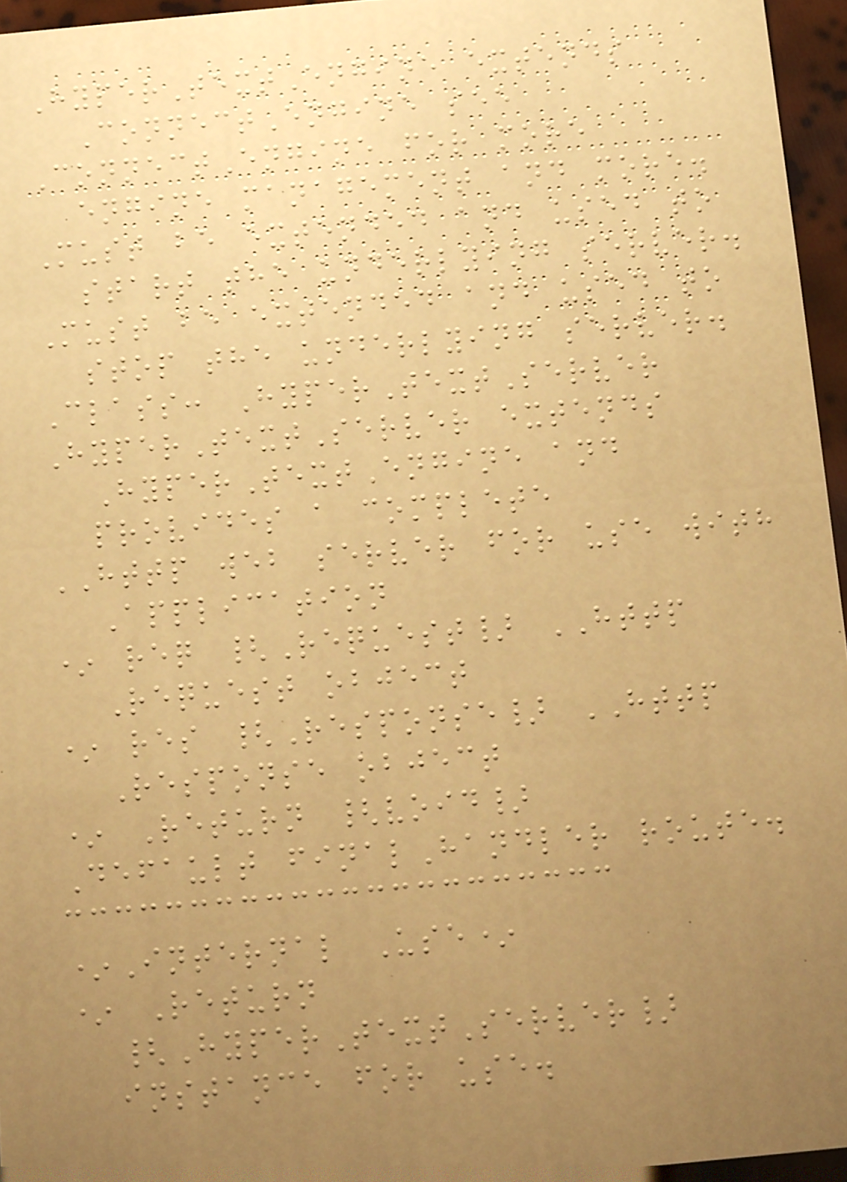HyperTextEngine extends
ConnectEngine see
ConnectEngine for more
engine management and more.
Must be extended and used to
start the underlying server.
Must be extended and used to
stop the underlying server.
Class: HyperTextServer
HyperTextServer extends
HyperTextEngine and
provides a complete
HTTP web server for use with
Application
* req {Request} HTTP
Request object
* res {Response} HTTP
Response object
* Return {void}
Default finalHandler route.
*Internal Use*
* Return
{HyperTextServer}
instance for use.
